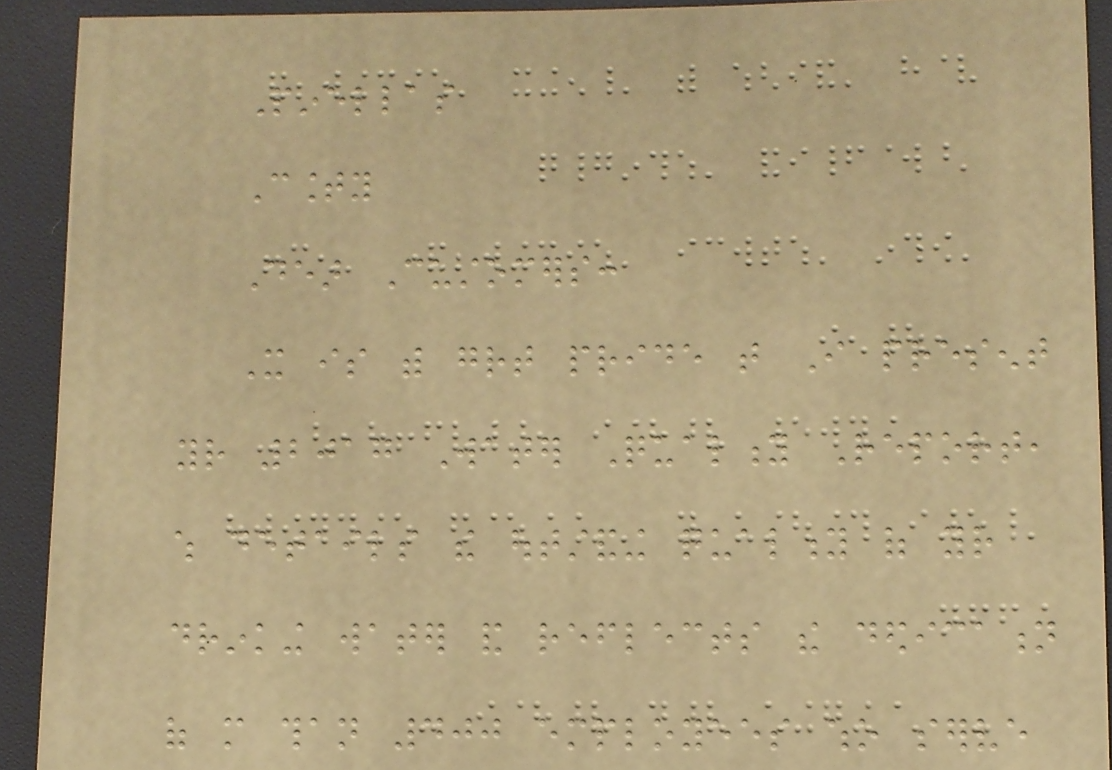Pinellas
County
Dear Customers:
It is with great pride that I present
your 2017 Water Quality Report,
which details the outstanding quality of your
drinking water and reflects the dedication
of more than 400 employees who serve
